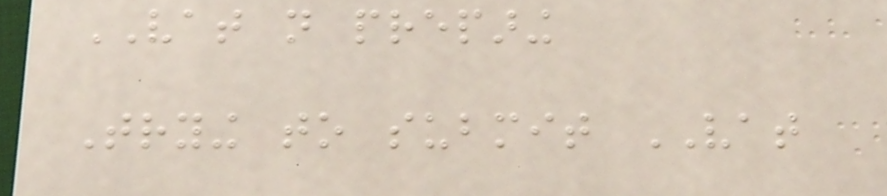VAT not preparing
Trying to submit VAT
